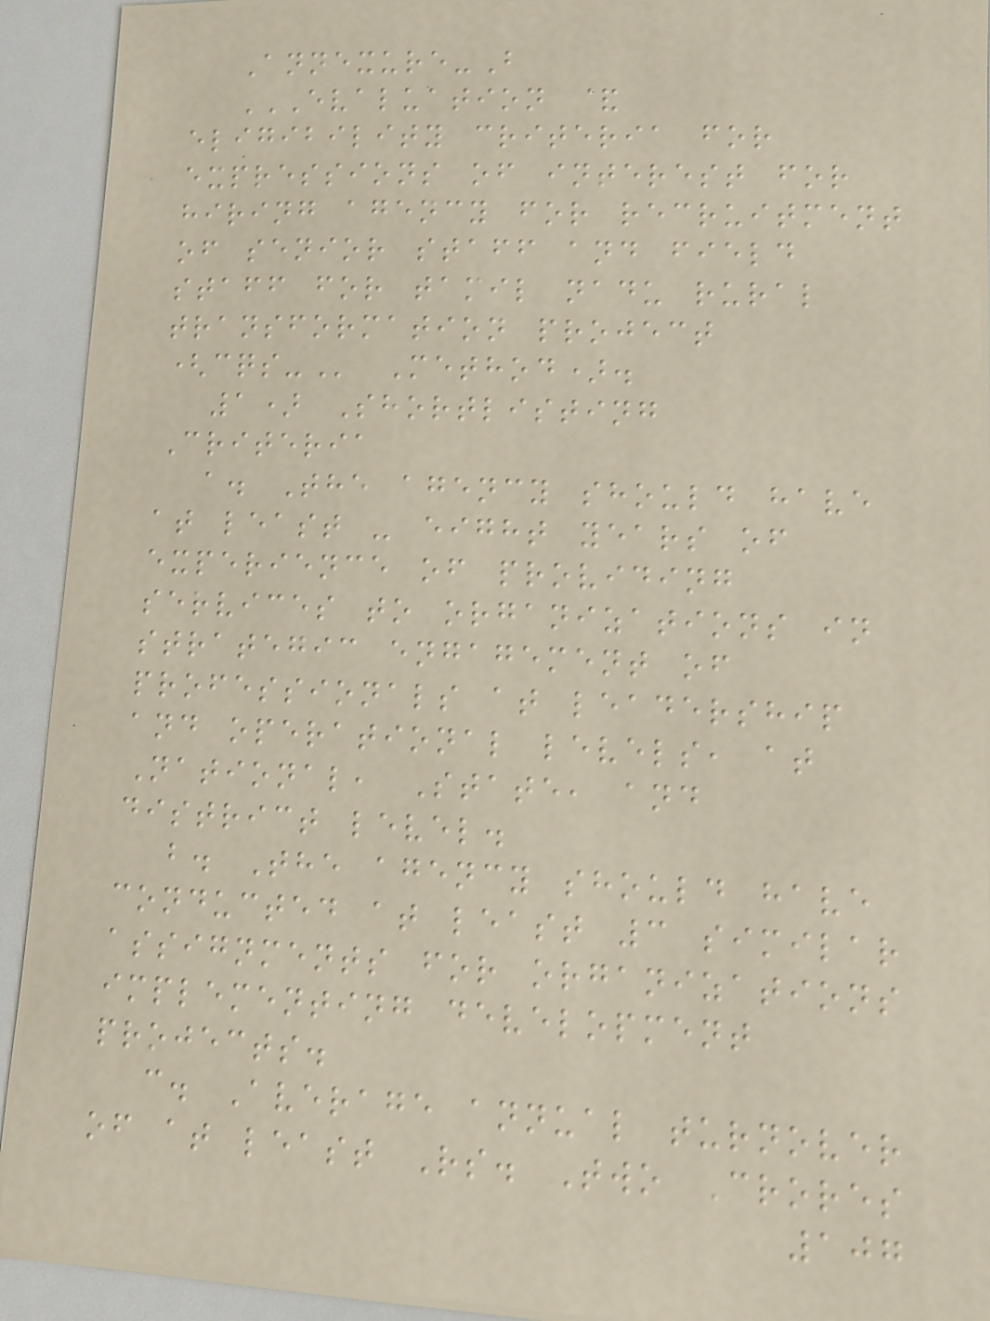Annexure-B
EVALUATION &
ELIGIBILITY CRITERIA FOR
EXPRESSIONS OF INTEREST FOR
HIRING AGENCY FOR RECRUITMENT
OF SENIOR STAFF AND FIELD
STAFF FOR TAMIL NADU RURAL
TRANSFORMATION PROJECT
(CQS- Method).
1) Shortlisting
Criteria
a. The agency should have
at least - eight years of
experience of providing
services to organizations in
strategic engagement of
professionals at leadership
and operational levels, at
National, State, and
district level.
b. The agency should have
conducted at least 3 similar
assignments for organizations
implementing development
projects.
c. Average annual turnover
of at least Rs. Two Crores
107
